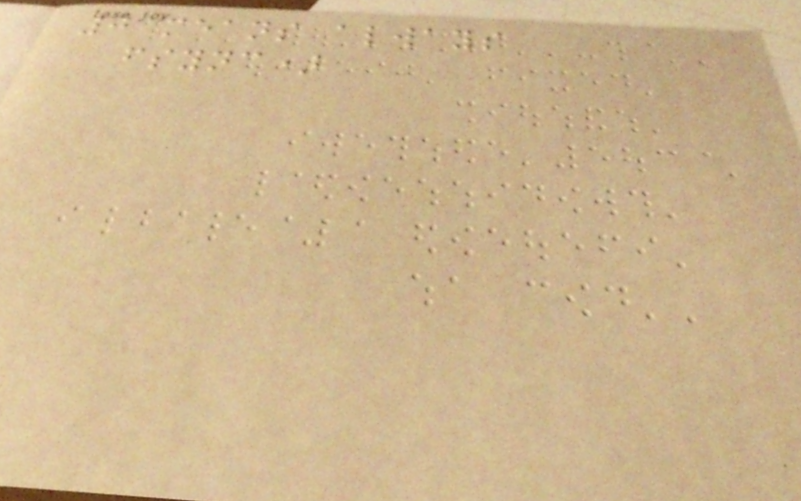0 means always
fsync)
